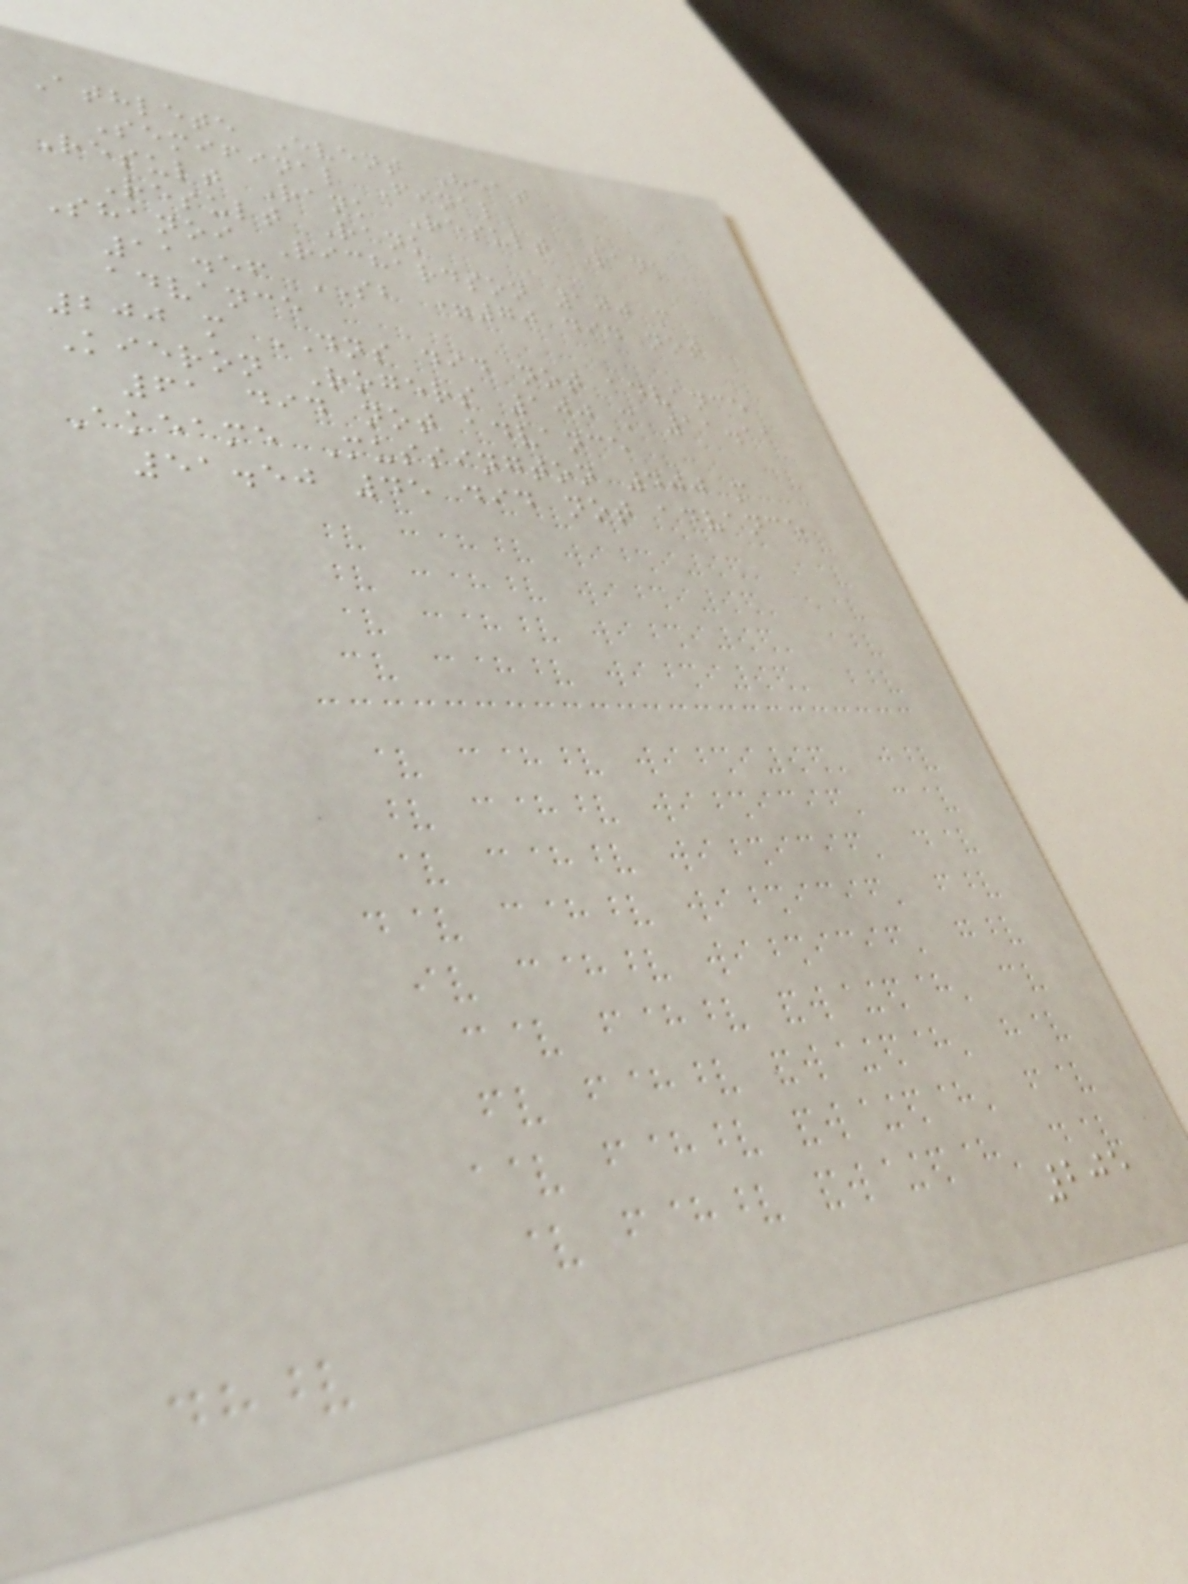Athlete Event Heat
Semifinal Final
Result Rank Result Rank
Result Rank
Shanoi Richardson 100 m
11.56 SB =70 did not
advance
200 m DNS did not advance
Kieron Rogers 100 m 11.11
61 did not advance
Akeame Mussington 400 m
51.50 45 did not advance
205
